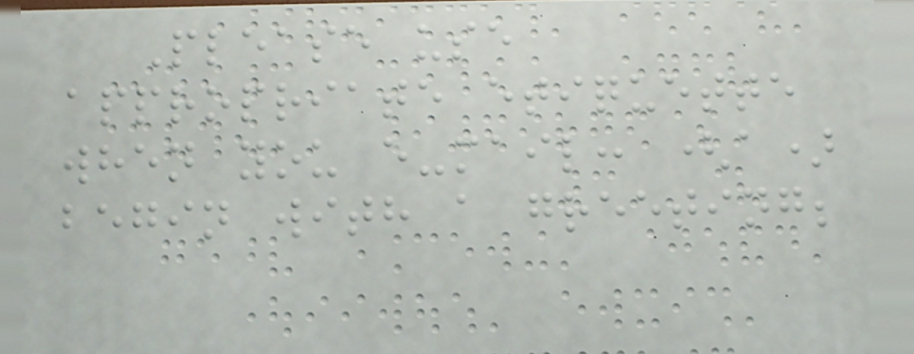Please use
appropriate etiquette
when you e-mail: (a)
begin with a greeting;
